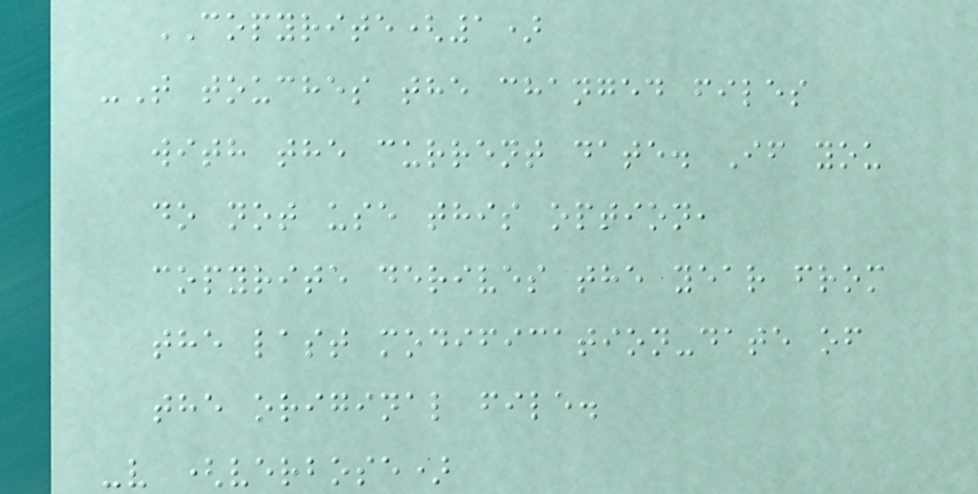COPYRITE(1)
-T touches the changed files
with the current date. If you
do not use this option,
copyrite derives the year from
the last modification-date of
the original file.
-v (verbose)
